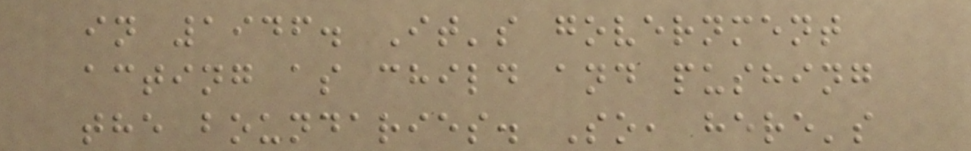in 1946. It's government
acting as child and pushing
the boundaries. So, here's
